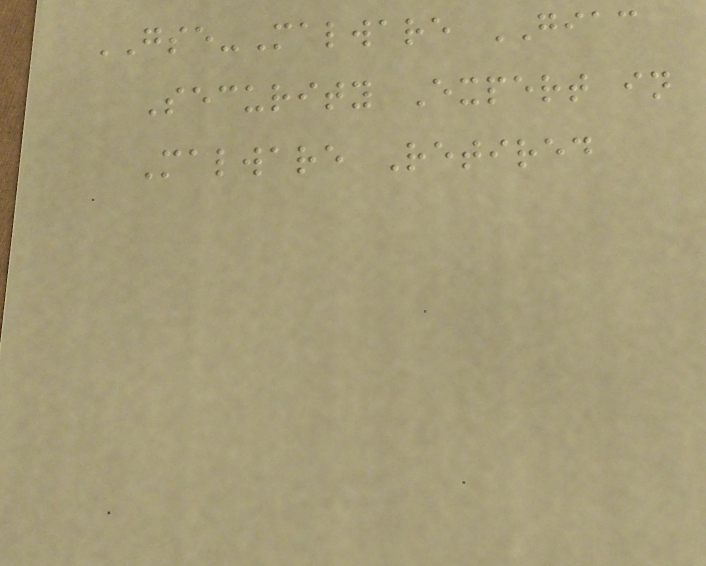GSE-Malware GIAC
Security Expert in
Malware Retired
